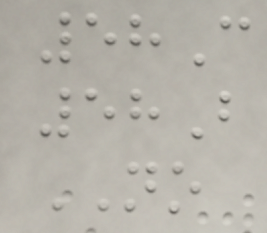58C
58B
NO
